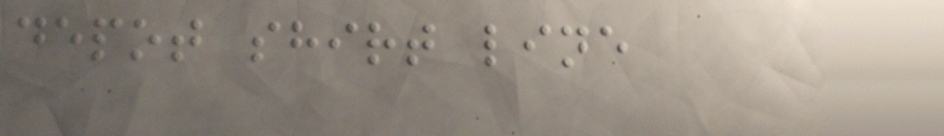depot shirt line
